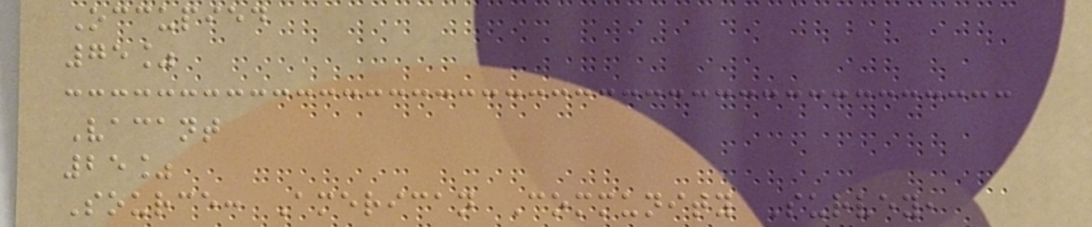Occupied
75%
Vacant
25%
Source: American Community Survey,
